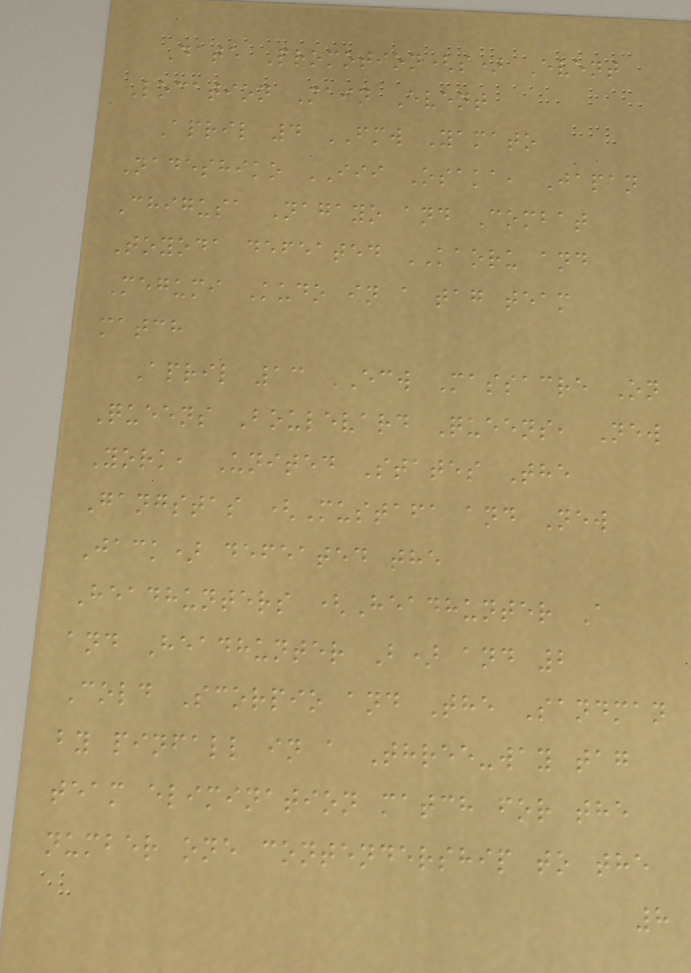Date Promotion(s) Event
Location Main Event
April 4 FMW Yamato
Nadeshiko III Osaka, Japan
Chigusa Nagayo and Combat
Toyoda defeated KAORU and
Megumi Kudo in a tag team
match
April 13 ECW Massacre On
Queens Boulevard Queens, New
York, United States The
Gangstas (Mustafa and New
Jack) defeated the
Headhunters (Headhunter A
and Headhunter B) and 2
Cold Scorpio and The Sandman
by pinfall in a Three-way tag
team elimination match for the
number one contendership to the
8
